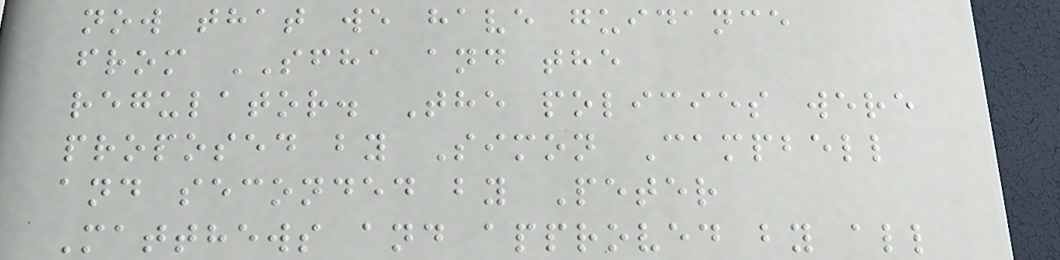now that we have guidance
from SFHA and the
regulator. The policies were
proposed by Simon Campbell
and seconded by Peter
Matthews and approved by all
